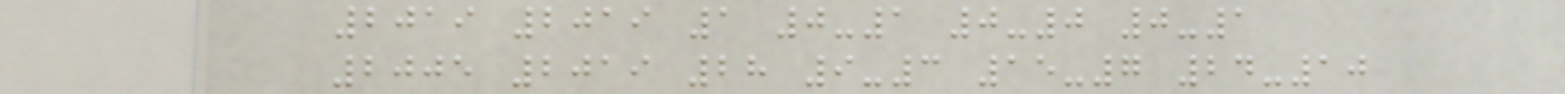2019 2019 1 0-1 0-0 0-1
2005 2019 28 9-3 15-7 24-10
